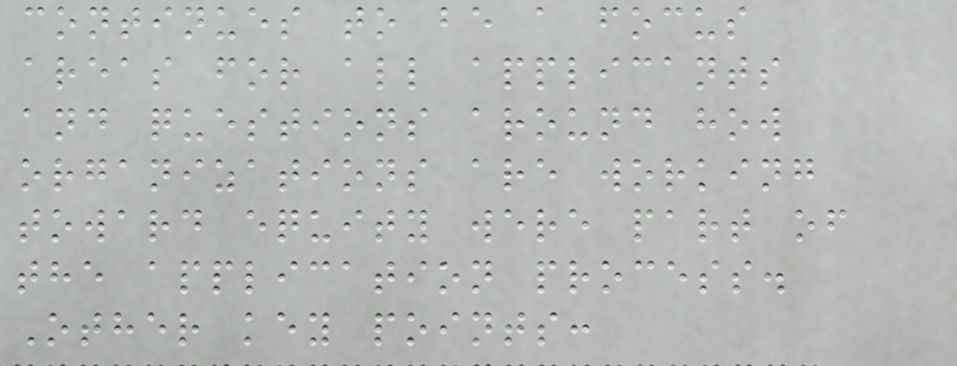continues to be a focus
areas for all applicants
and questions around how
organizations are working
toward equity were part of
the application process.
Other key points:
